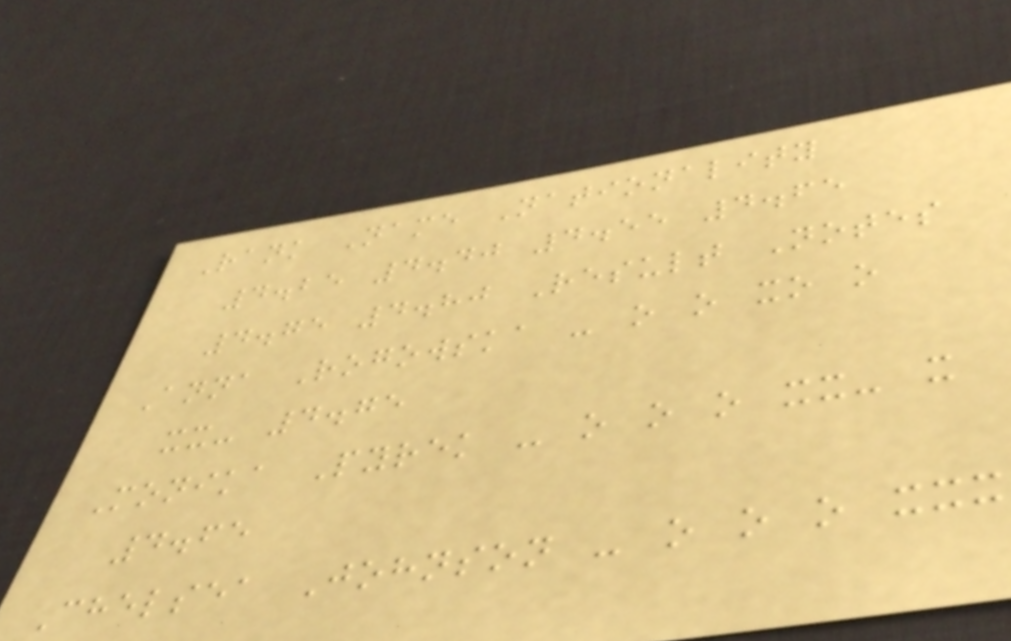Rank Name Nationality
4.25 4.40 4.55 4.65
4.75 4.80 Result Notes
Anna Rogowska - o o xo o
xx- 4.75
Monika Pyrek - o o o xx- x
4.65
Chelsea Johnson - o o o xxx
